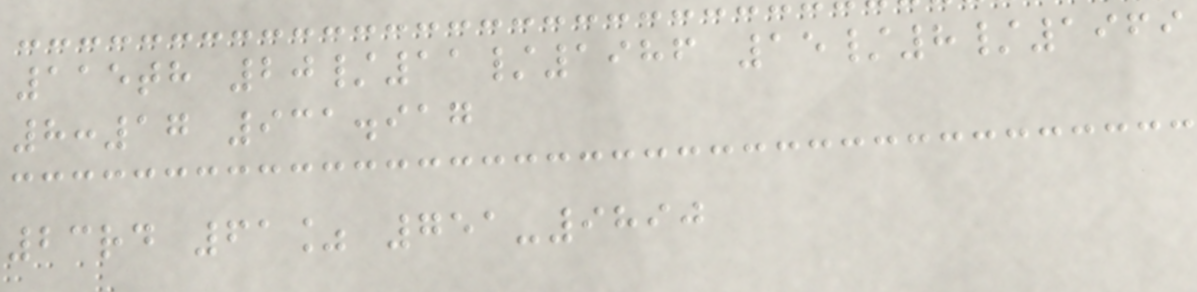115th 20/11/1986 15/8/1969
8:17 931.917
23rd 61% 751-9890
